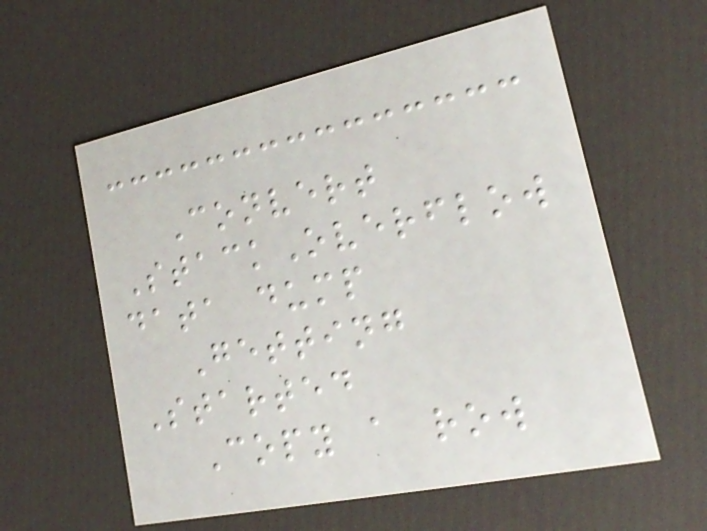Convert
StackOverflow
data dump
Getting
Started
Copy a row
